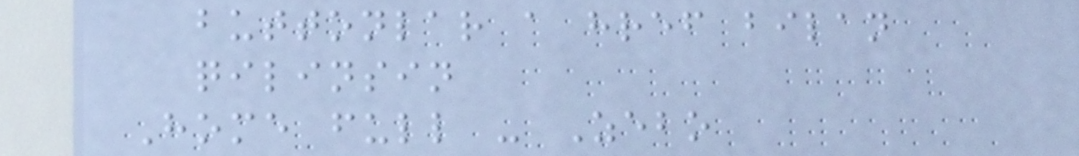buttonlar a href bilan
qilinsin
Home full - Zebo
